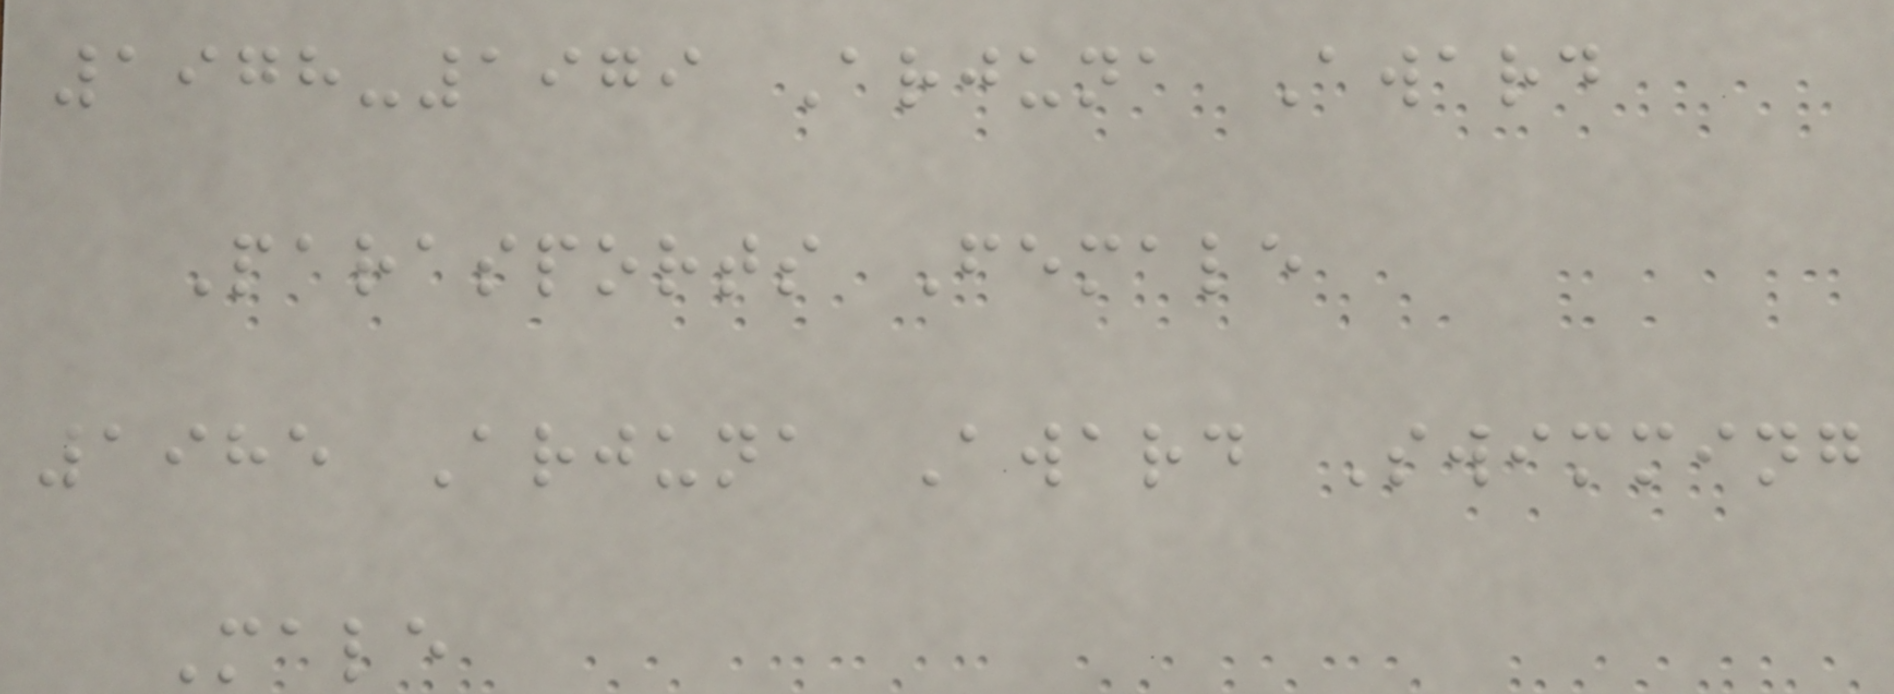1978-1979 Arjuna Award
Parasports Female
1985 Arjuna Award Swimming
Male
